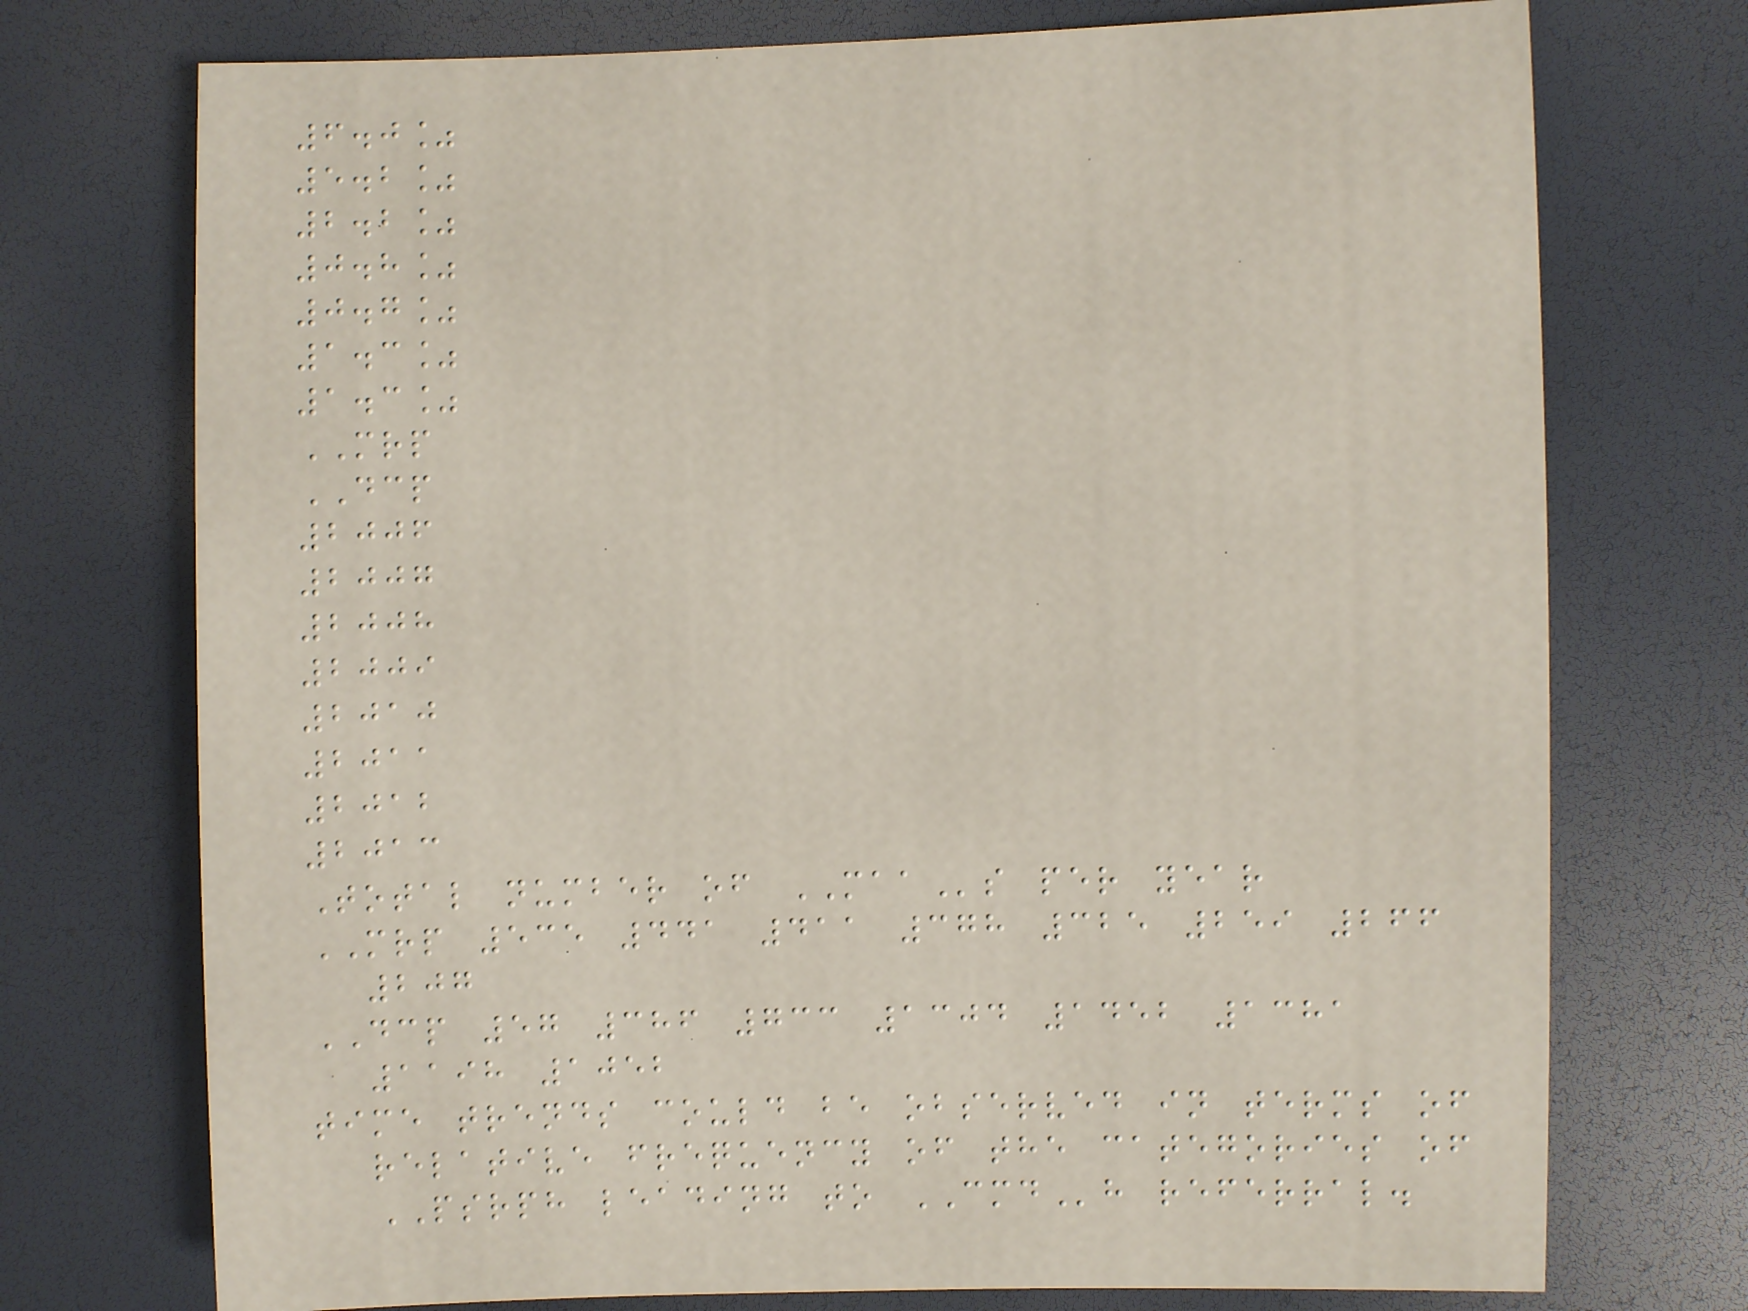6.0%
5.2%
2.2%
0.8%
0.7%
1.3%
1.3%
MRP
DCP
2006
2007
2008
2009
2010
2011
2012
2013
Total number of MAAs per year
MRP 535 441 411 378 325 259 266
207
DCP 57 386 733 1304 1452 1381
1198 1052
time trends could be observed in terms of
relative frequency of the categories of
PSRPH leading to CMDh referral.
